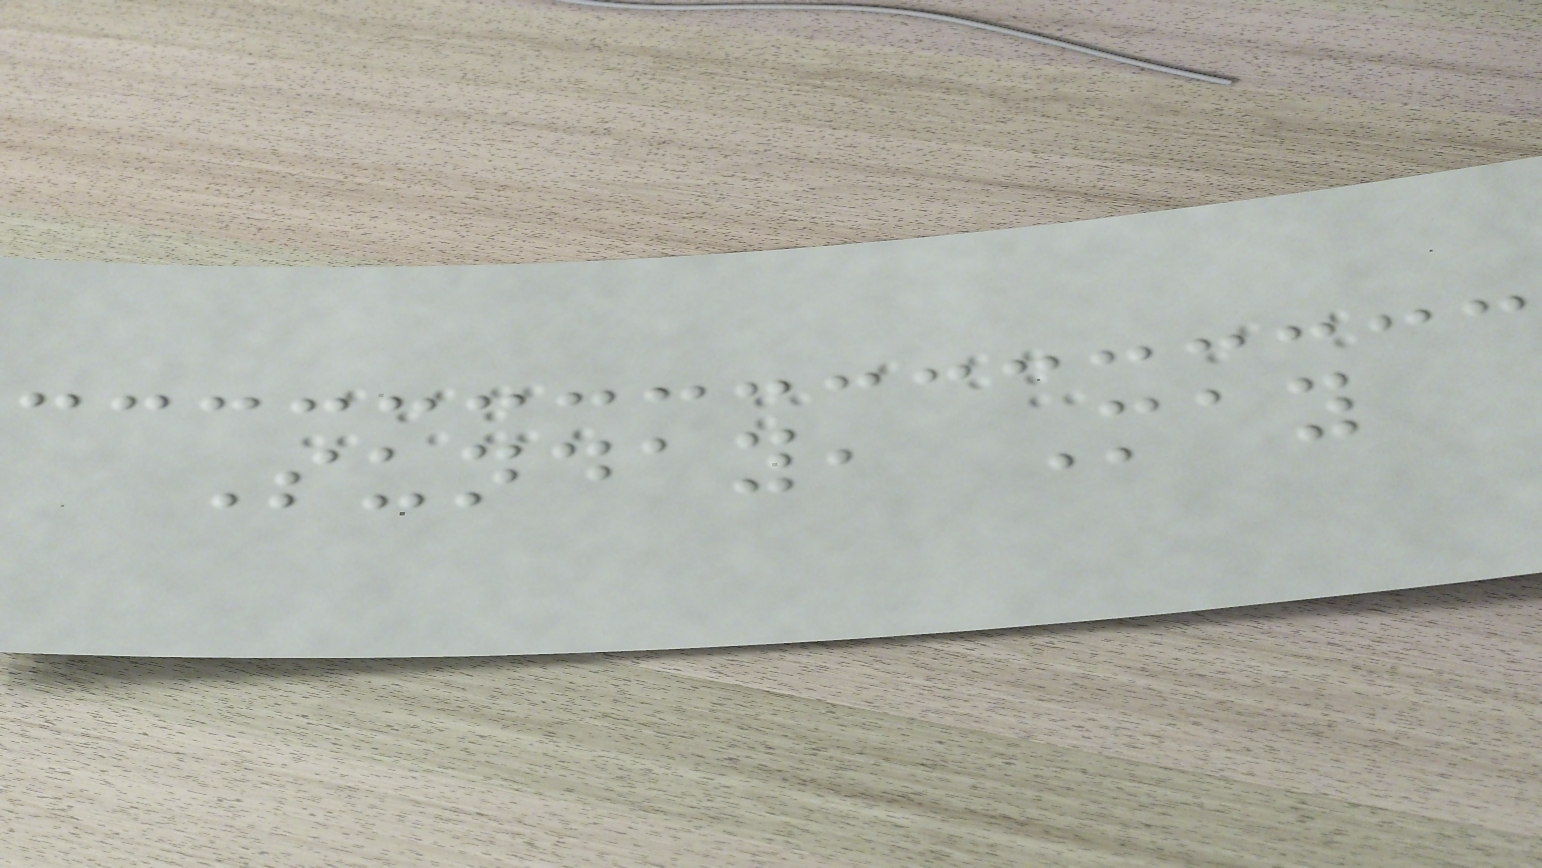Sunday, May
